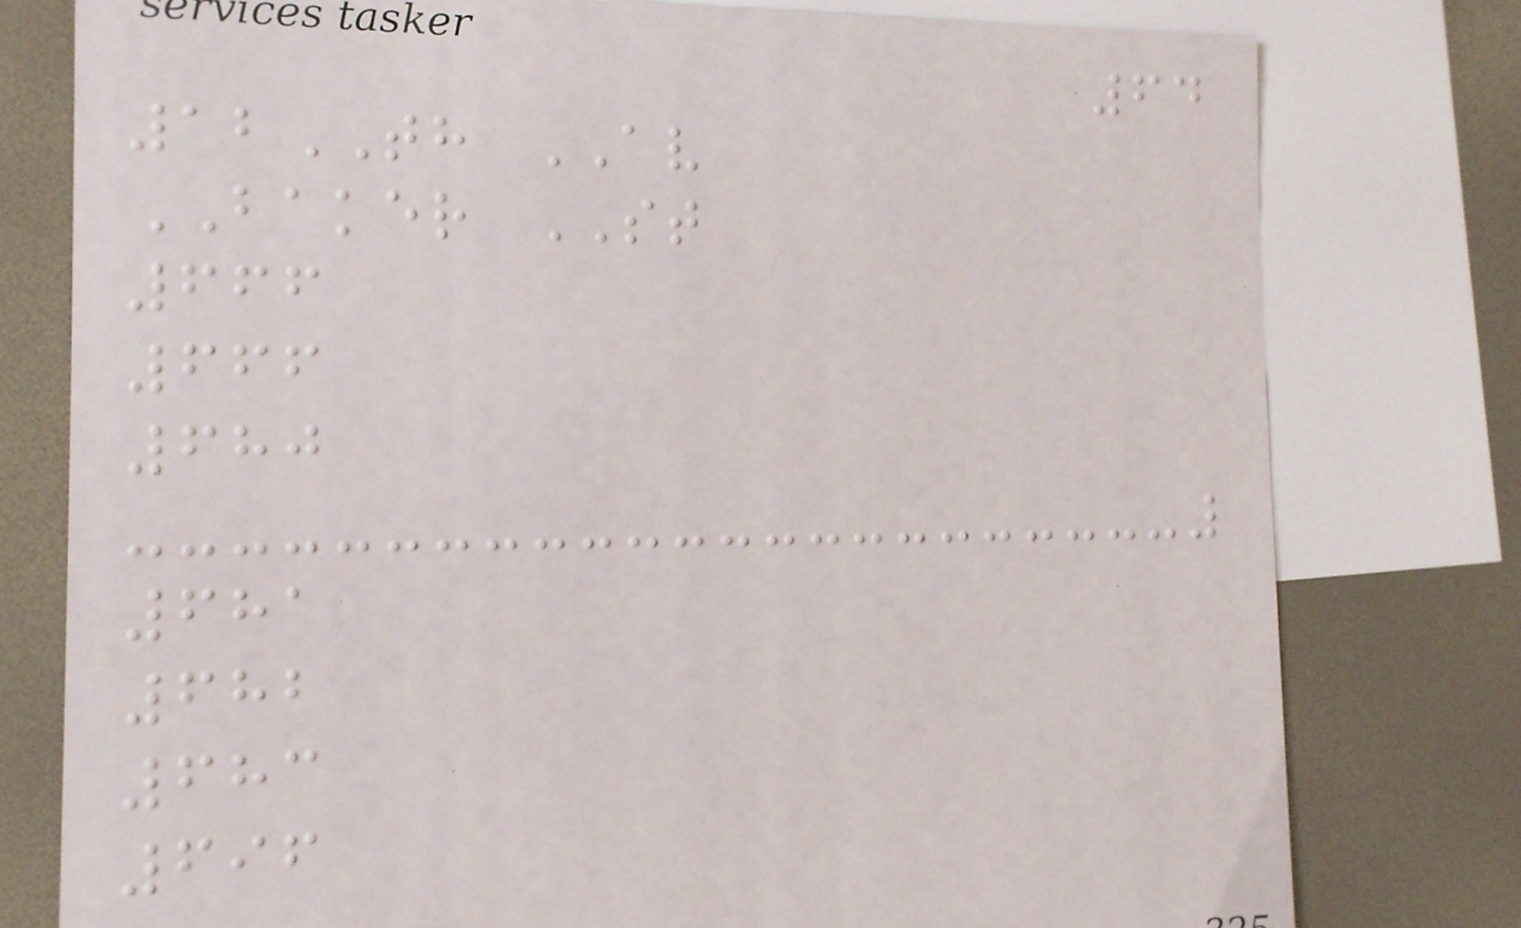64
12TH AV
BAKER ST
666
666
680
681
682
683
696
